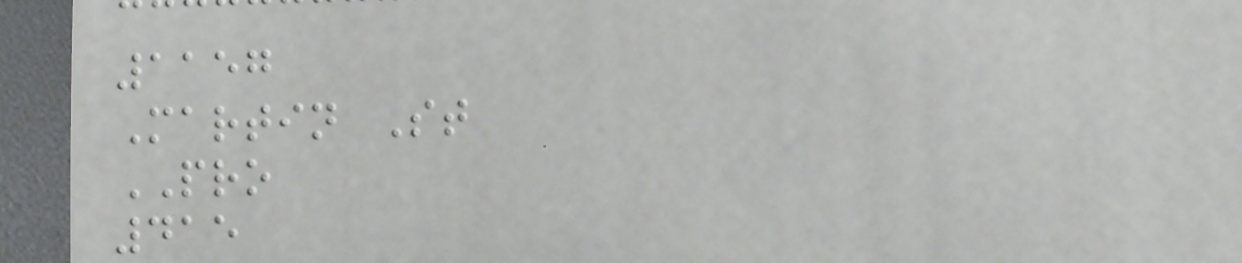1157
Martin St
PRO
415
